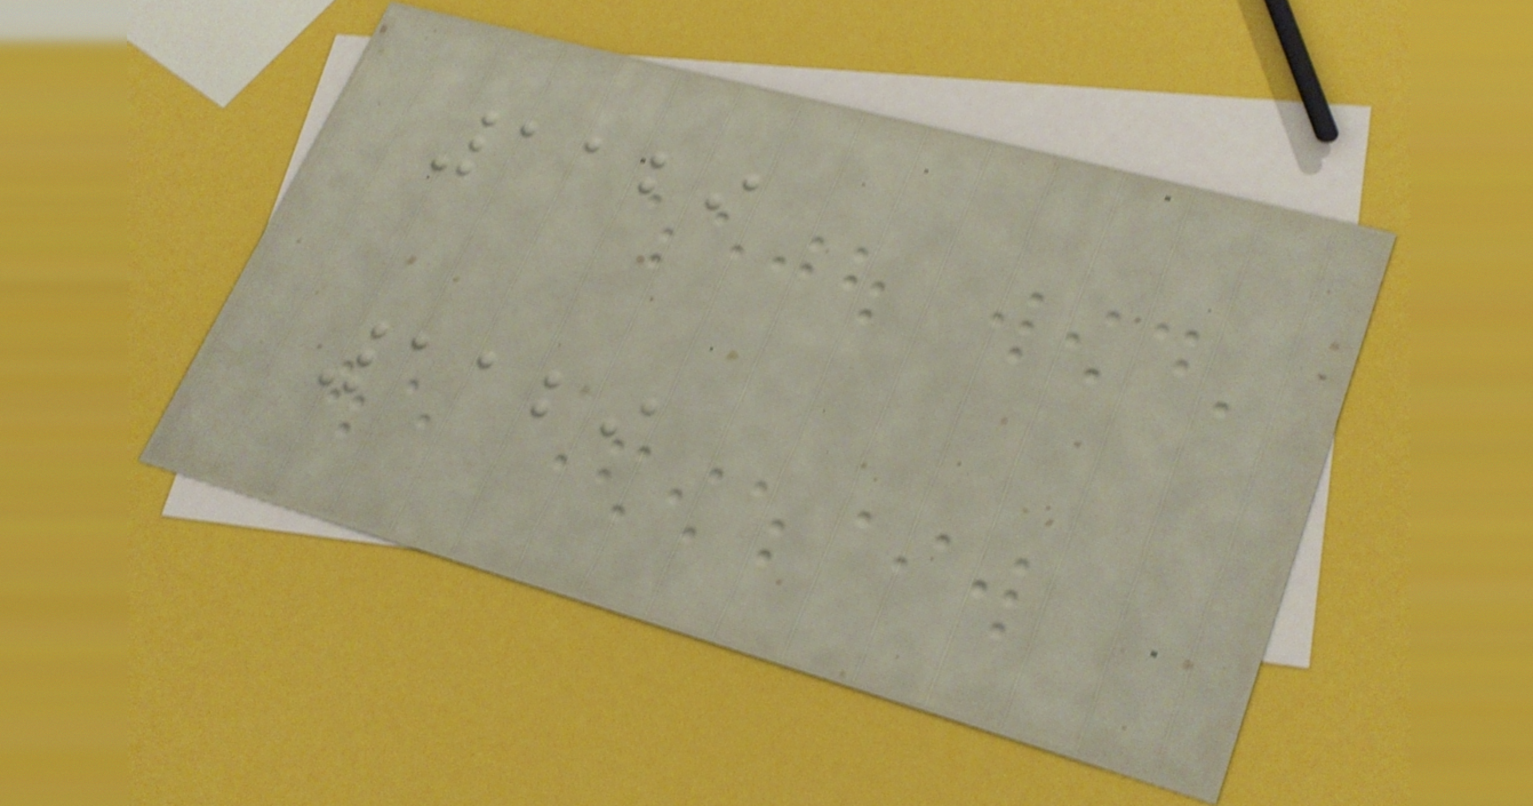1129
1129
